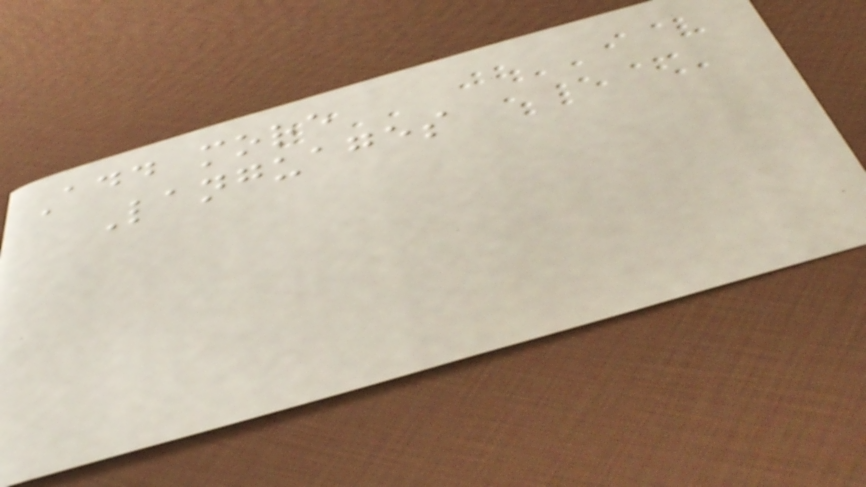Add more
Languages
